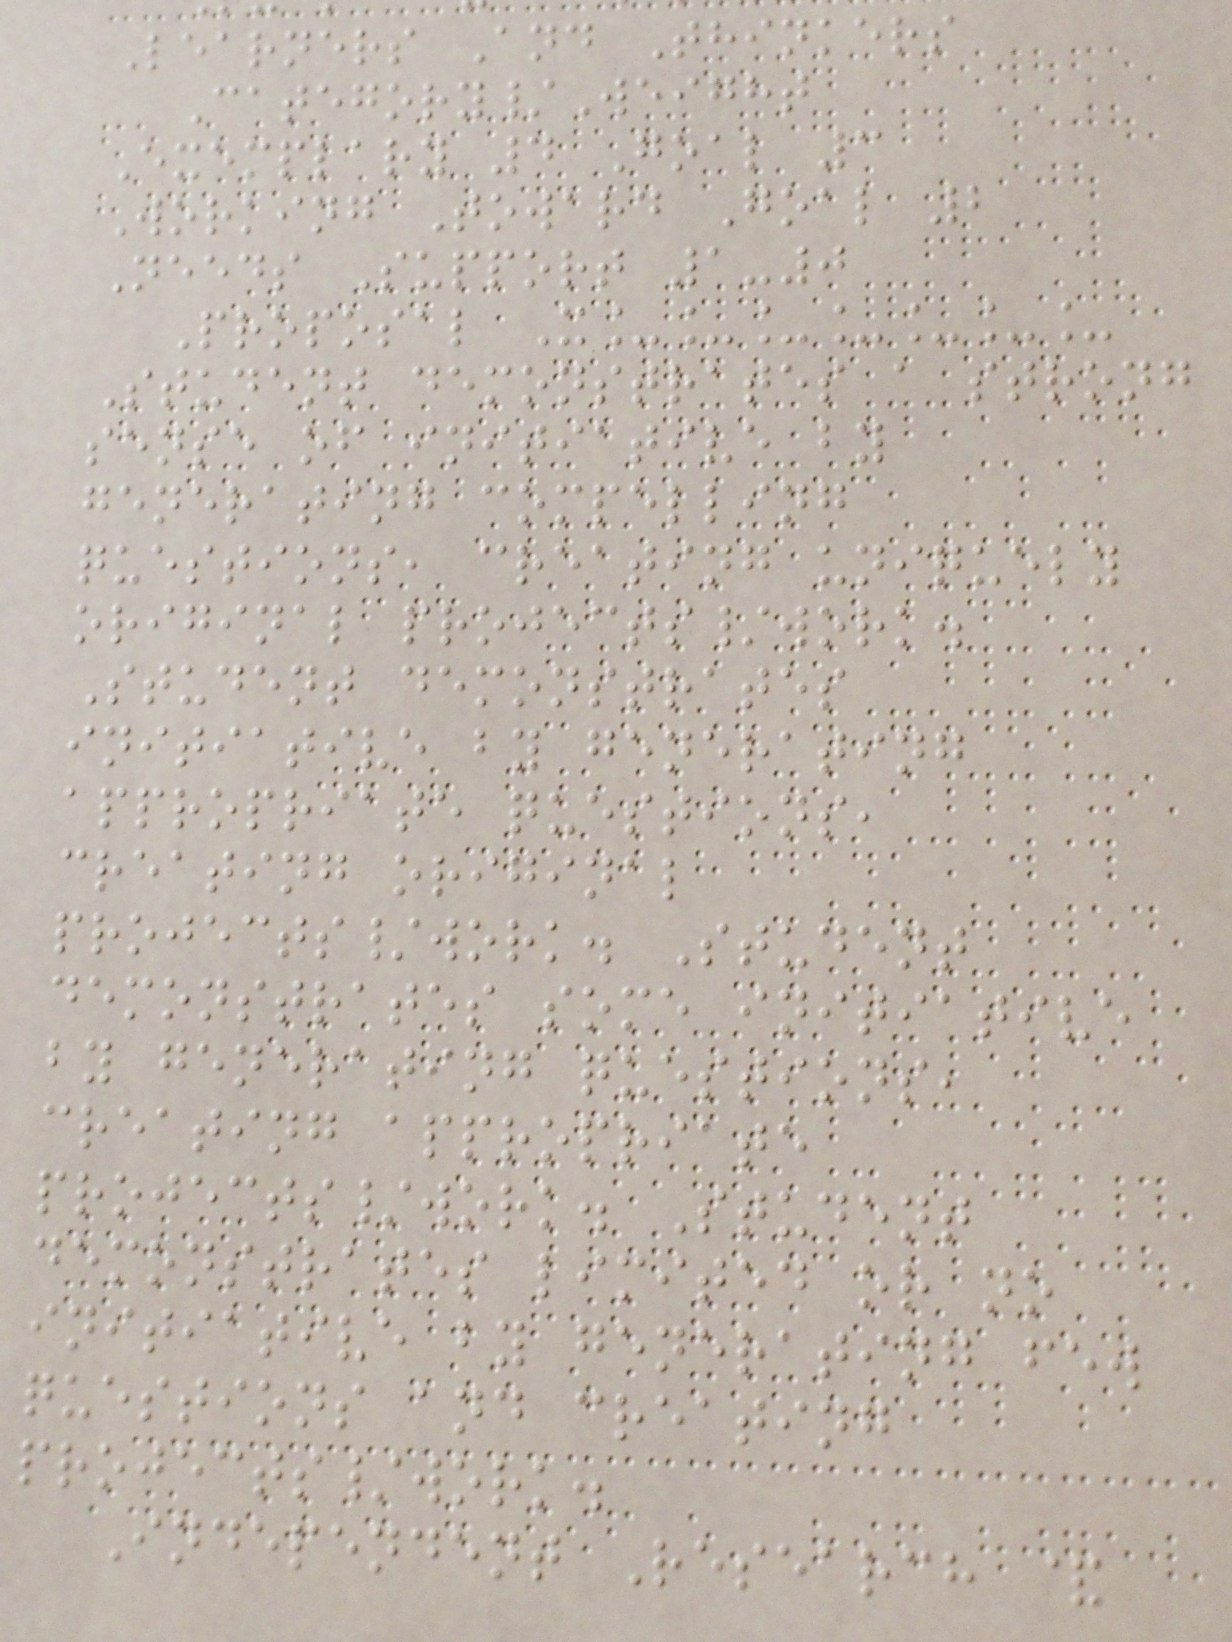Learners And Thinkers
Category/Weight
Exemplary 4 Goal 3
Working Toward Goal 2
Needs Support 1-0
Proposal X_______
Student demonstrates a strong
sense of initiative by
generating compelling
questions, creating uniquely
original projects/work.
Student demonstrates
initiative by generating
appropriate questions,
creating original
projects/work. Student
demonstrates some initiative
by generating questions,
creating appropriate
projects/work. Student
demonstrates limited or no
initiative by generating few
questions and creating
projects/work.
Independent Research &
